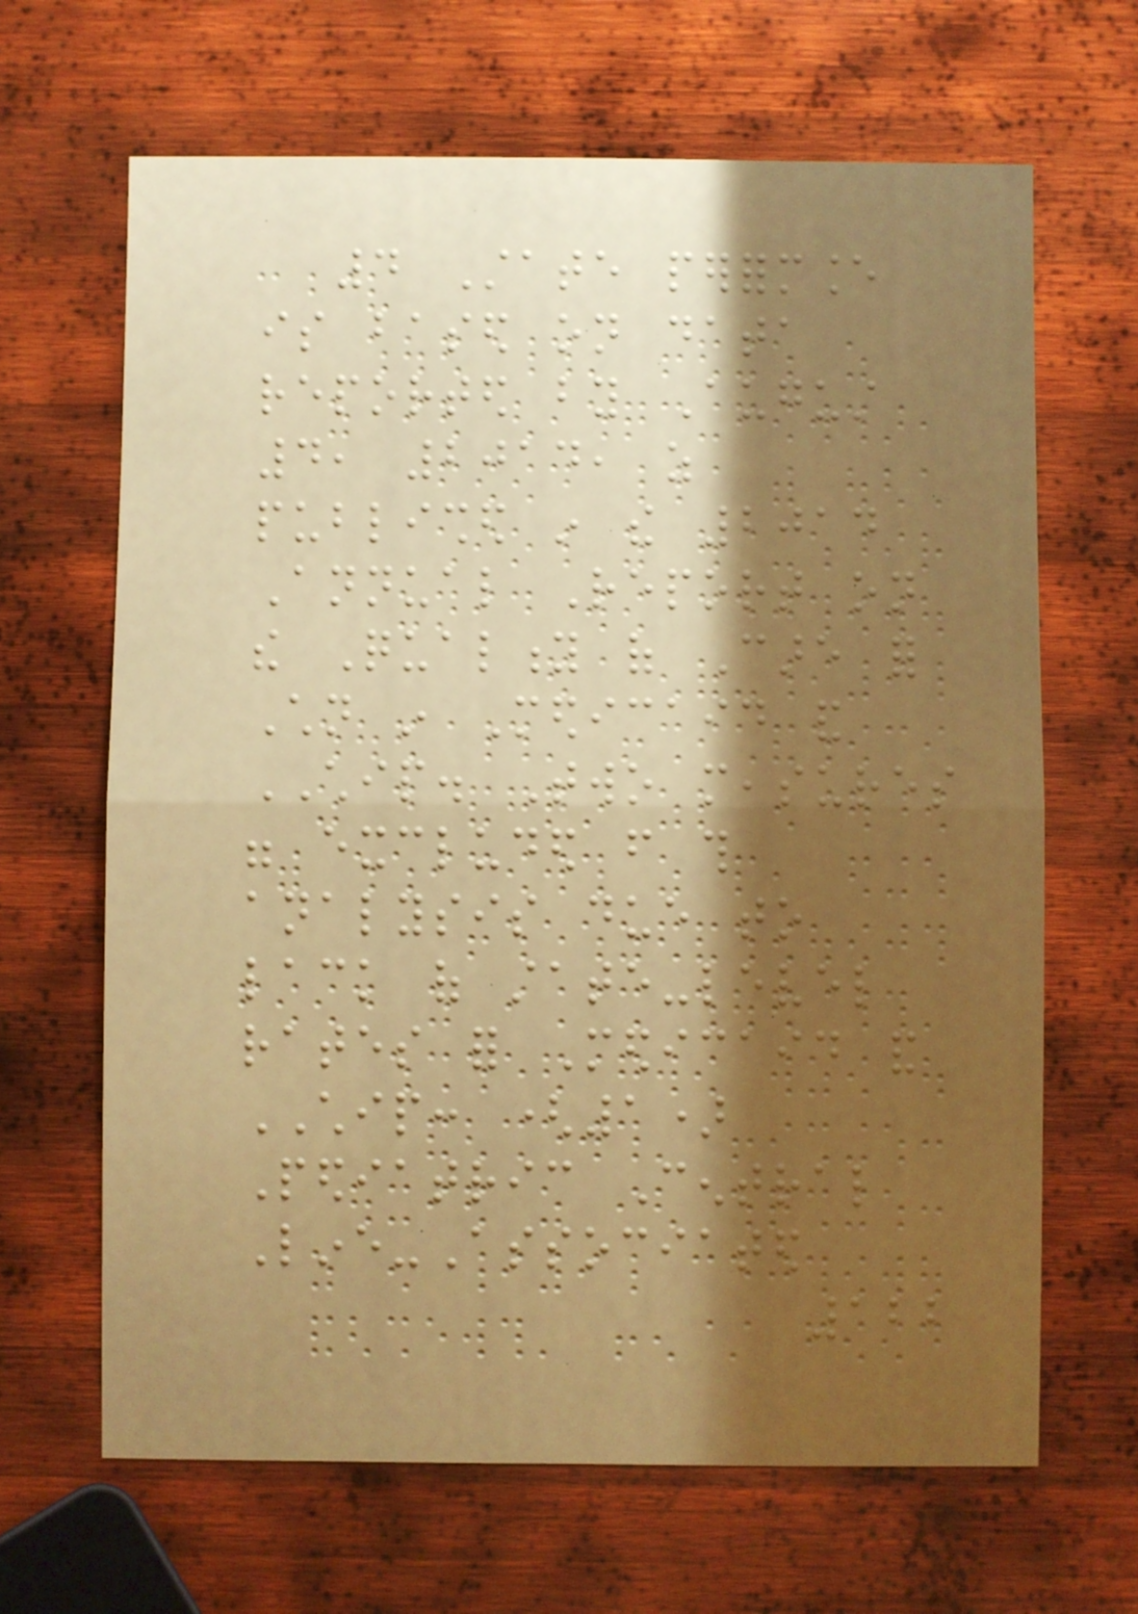4 State performance
is based on data
reported by August
4, 2014, as
published in the 2014
Annual Report on
the Quality of Care for
Children in Medicaid and
CHIP. Two measures
were excluded from this
analysis due to
lack of state-level
rates for Medicaid and
CHIP: (1)
Pediatric Central
Line-Associated
122
